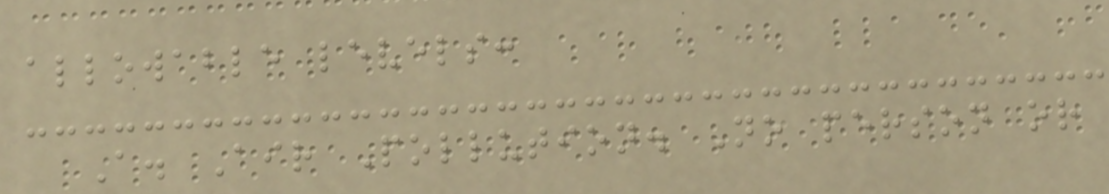allowable levels:
A. Air Pollution. No person or
